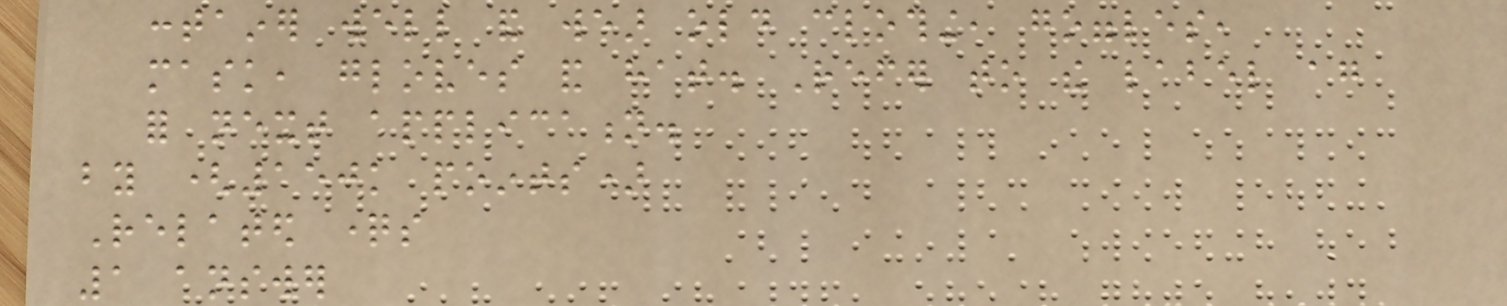container well and wear old clothing, goggles,
mask, gloves and hat. Refer to the label again
for next application.
by (150k points)
Related questions
1 answer
